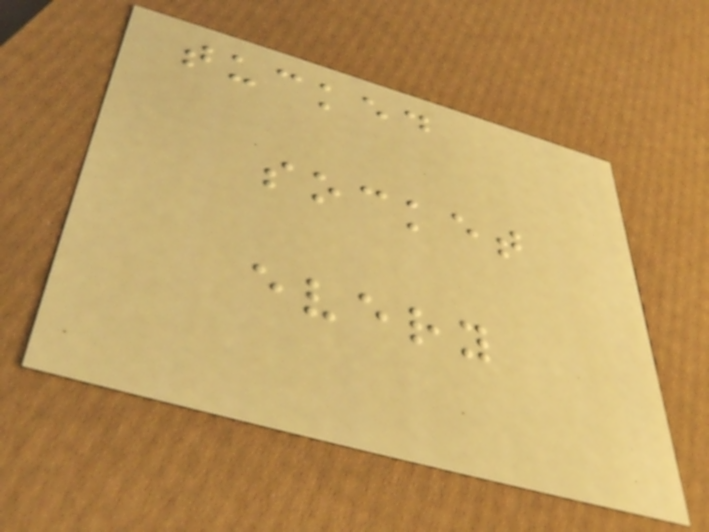tucked
socket
every
